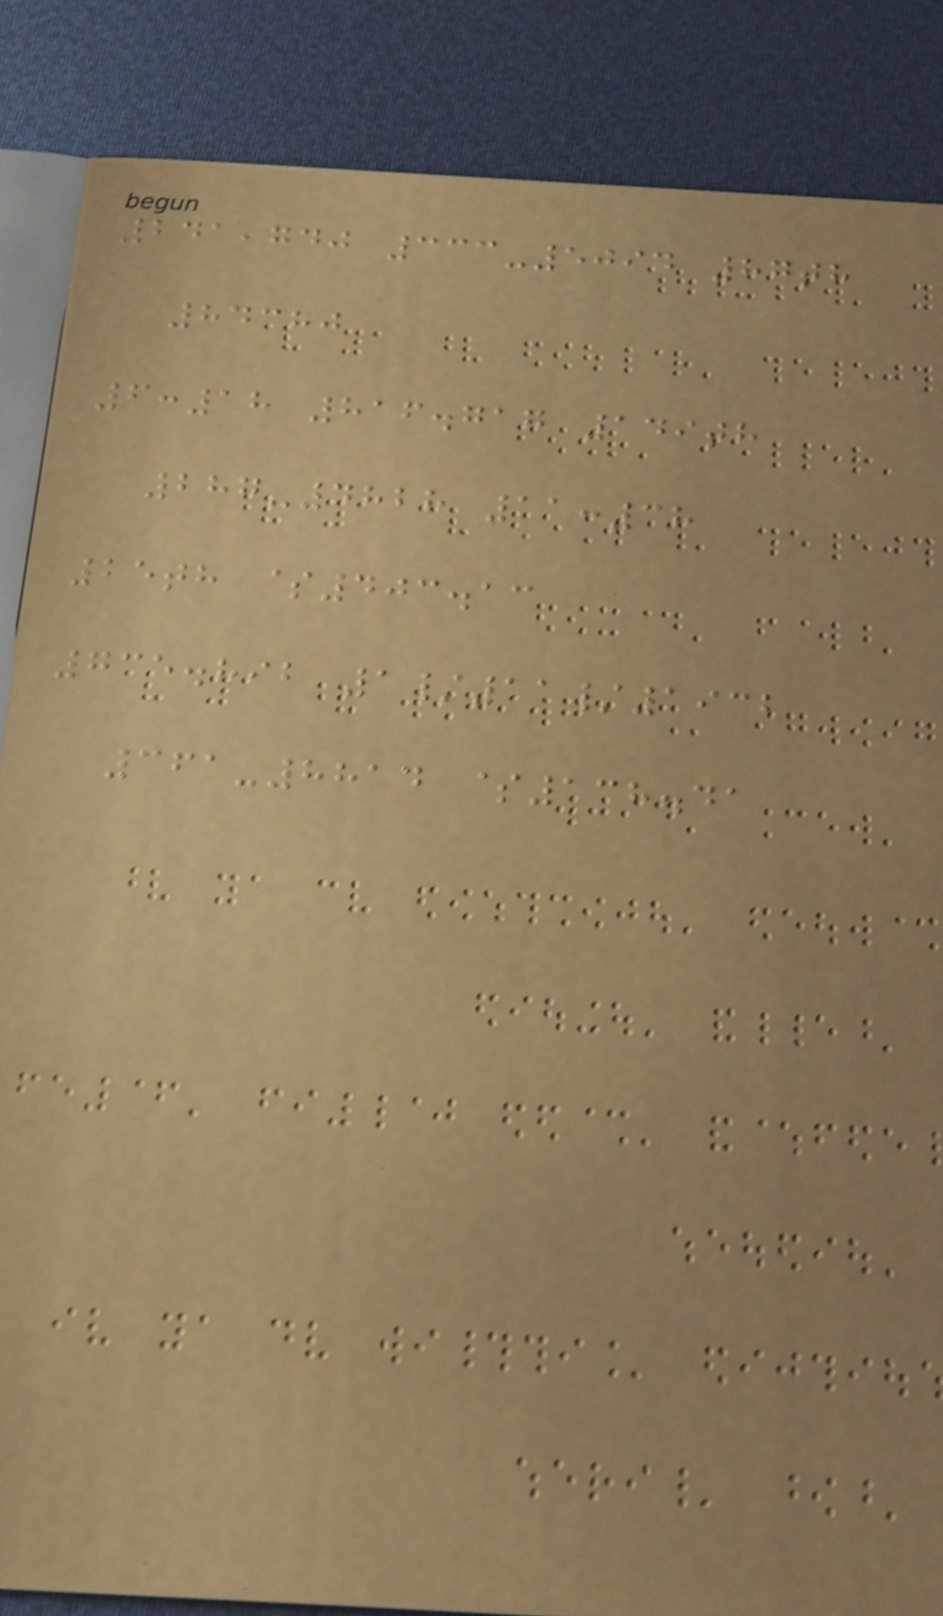241,740 333-5094 87th
84380
6:18 816.717 149th
287-4828 11:38
25th $403.13
735.892 1/11/1932
361-8814 $138.41
